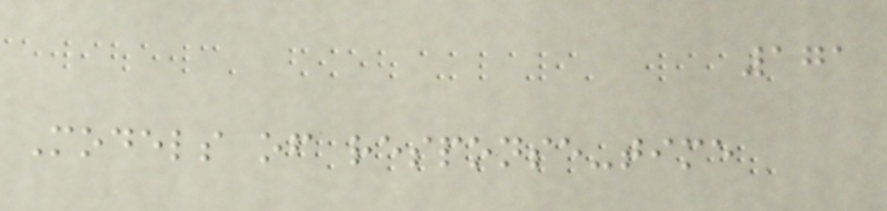171
Models of response-time
